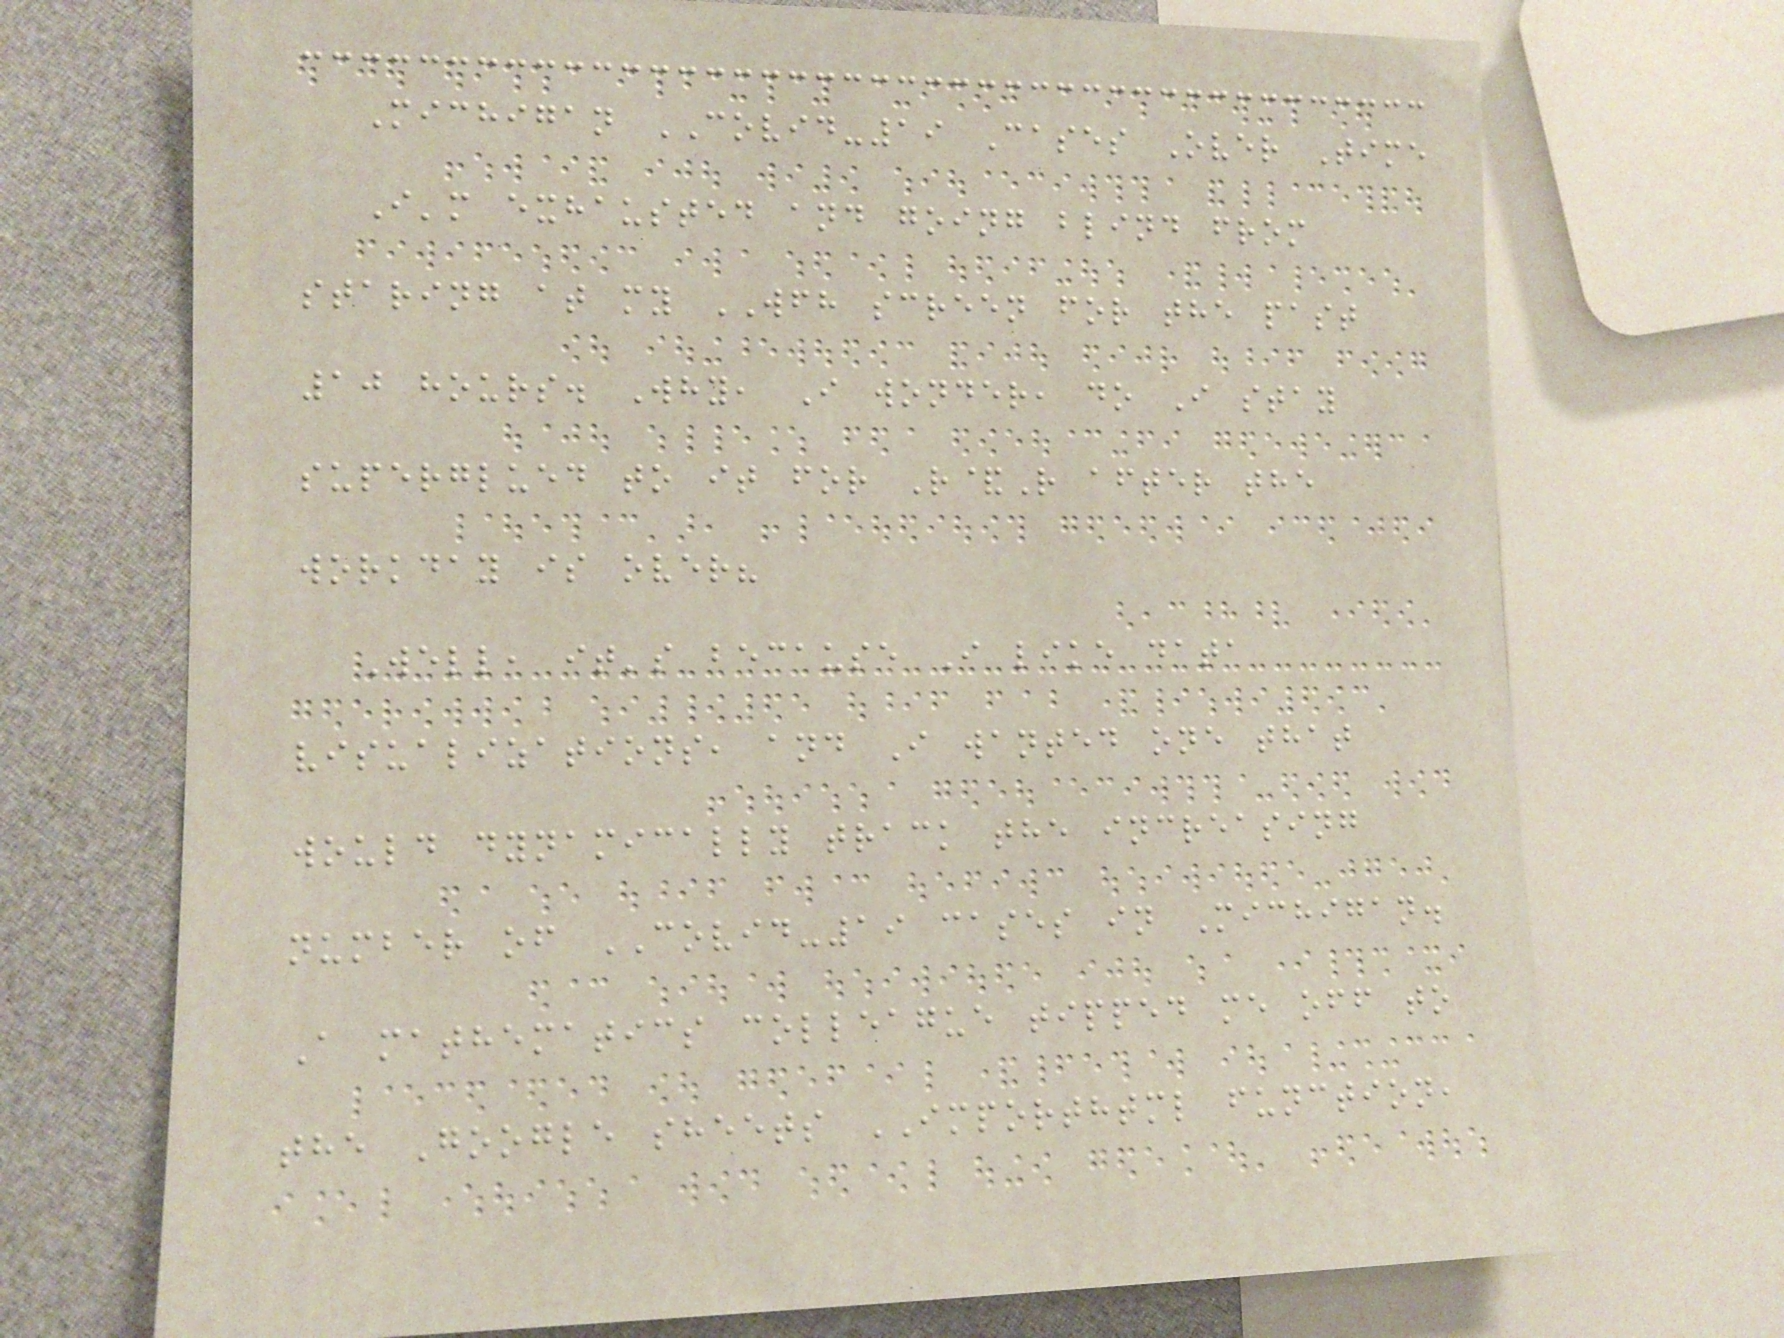Michigan COVID-19 Cases Over Time
I'm exhausted and going blind from
staring at my WFH screen for the past
10 hours. Why, I wonder, do I stay
superglued to it for R&R after the
workday is over?
Well, it's because I like data
visualizations, and I wanted one that
would dynamically track the increasing
number of COVID-19 cases in Michigan.
A mathematics colleague tipped me off to
the Google sheets IMPORTHTML function,
